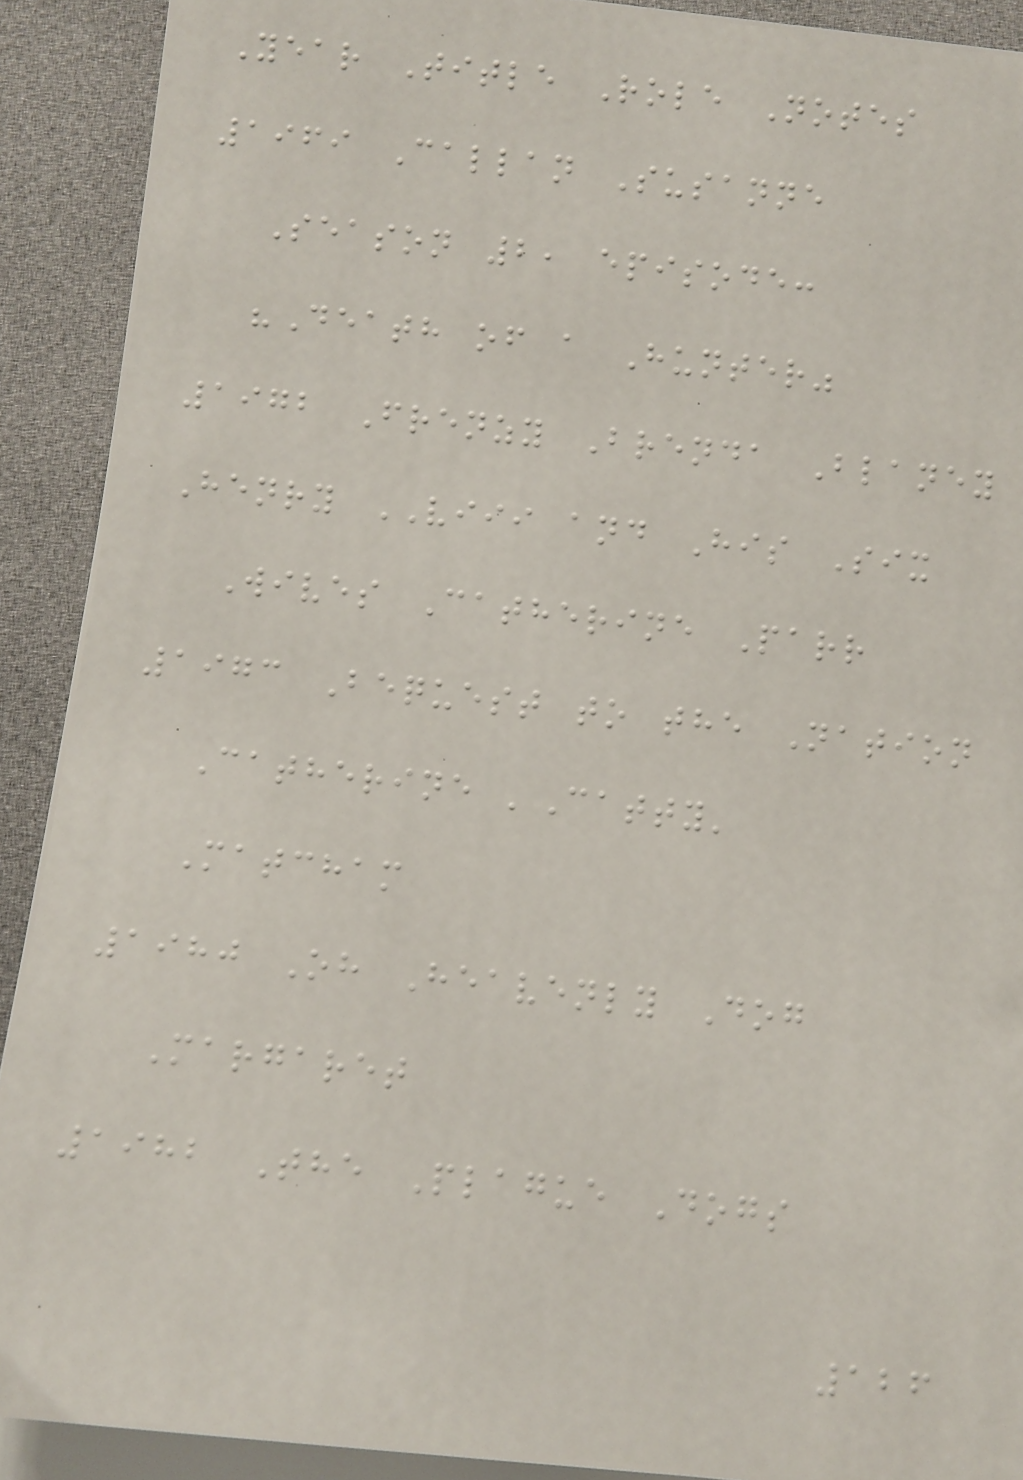Year Title Role Notes
1969 Callan Susanne
Season 2, episode:
"Death of a Hunter"
1972 Frenzy Brenda Blaney
Henry VIII and His Six
Wives Catherine Parr
1973 Bequest to the Nation
Catherine 'Catty'
Matcham
1980 Oh Heavenly Dog
Margaret
1982 The Plague Dogs
126
